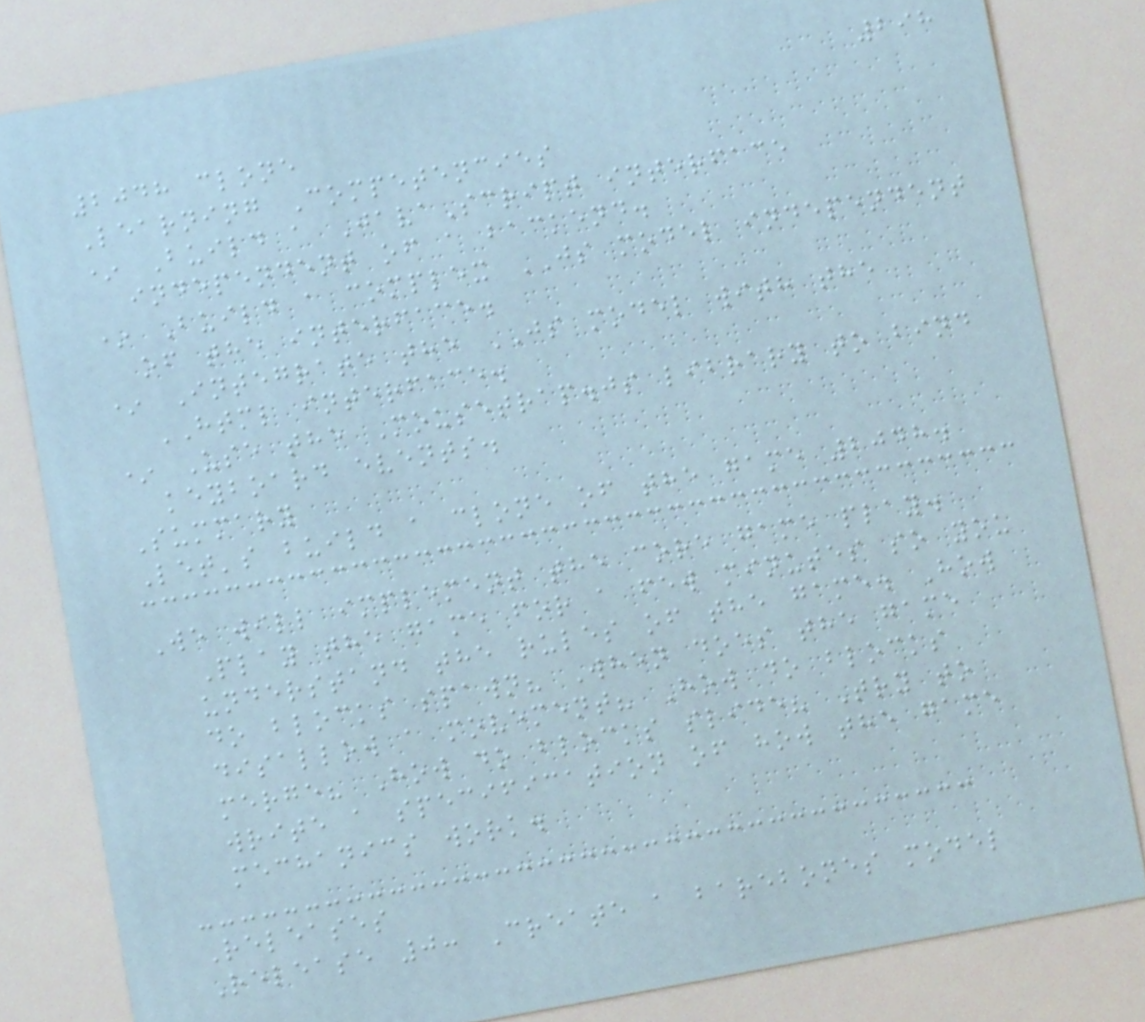298
2048 clone
Learning Competencies
* Build a JavaScript interface
independent of a backend.
* Build a complex JS model independent
of the interface.
* Integrate the JS model with the
HTML interface.
* Use the Mousetrap.js library to bind
keyboard events.
Summary
Let's build a clone of the game 2048.
We will implement the core game play.
Play the game for a few minutes so you
understand the rules of the game. How
do blocks spawn? When does the game
disallow a movement? How do blocks
merge? How do blocks slide? Try to
write a specification of how the game
mechanics work.
Releases
Release 0: Create a barebones model
